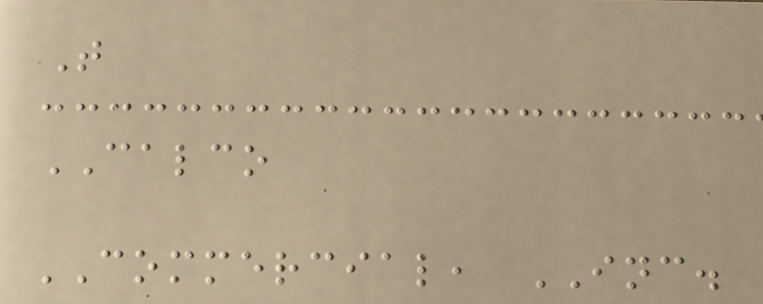T
CALCO
COMMERCIAL, INC.
